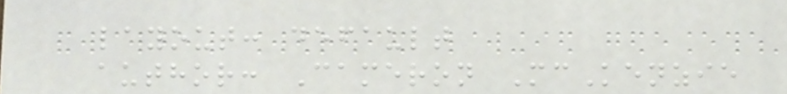layout: default
author: Cameron McKenzie
